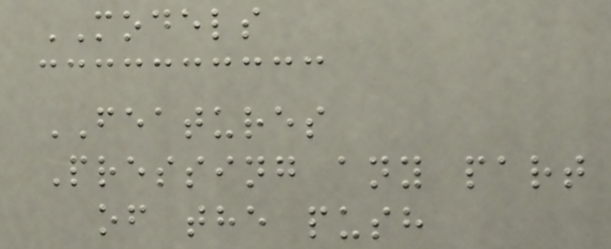MODELS
FEATURES
Pressing any part
of the push
